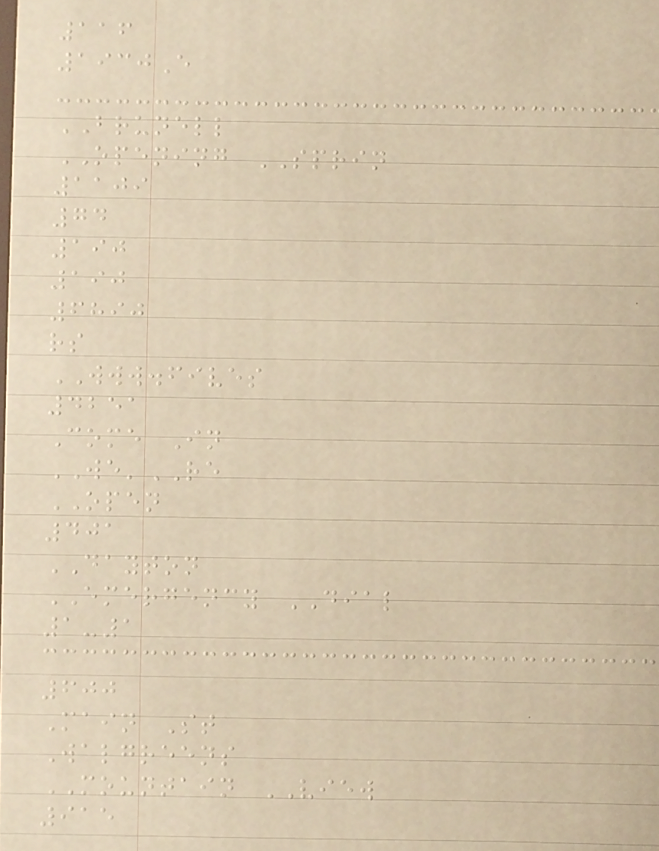116
1930E
BRUNELL
OPENING SPRIN
1109
74
190
190
6890
rs
WWW.fives
4251
Come In
WE'RE
OPEN
401
DAYTON
EMERGENCY DIAL
1-1
600
Main St
Walgreens
MOUNTAIN VIEW
915
